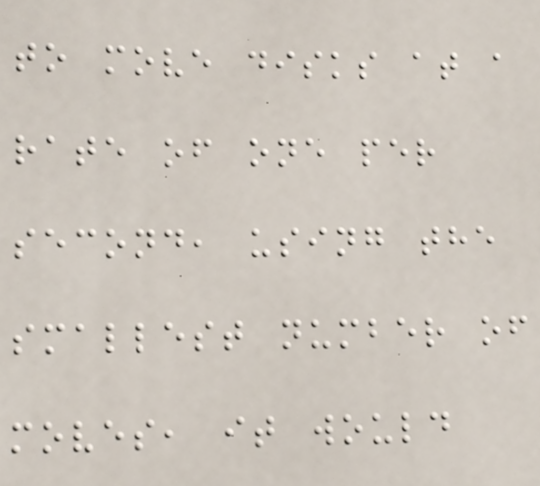to move disks at a
rate of one per
second, using the
smallest number of
moves, it would
